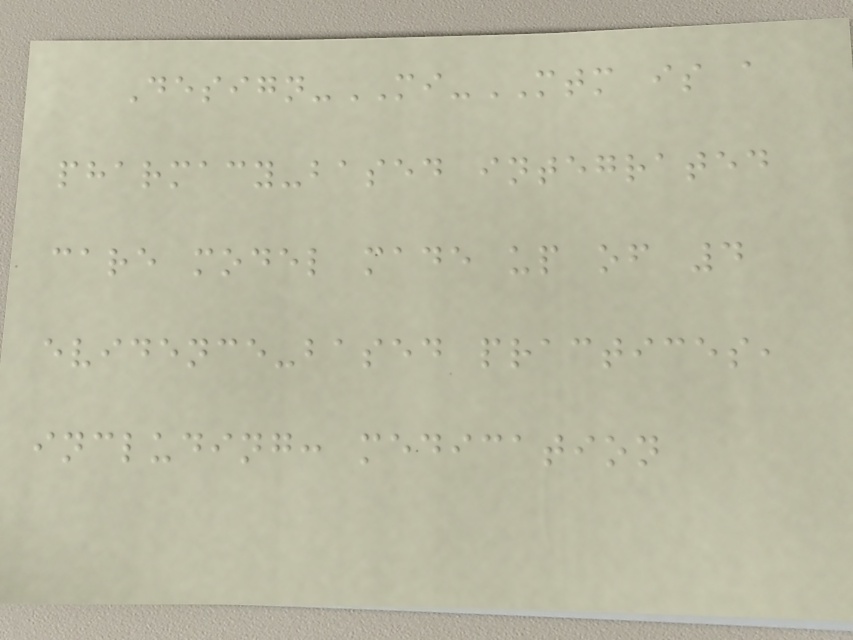Design-MI-MTM is a
pharmacy-based integrated
care model made up of 4
evidence-based practices,
including: medication
